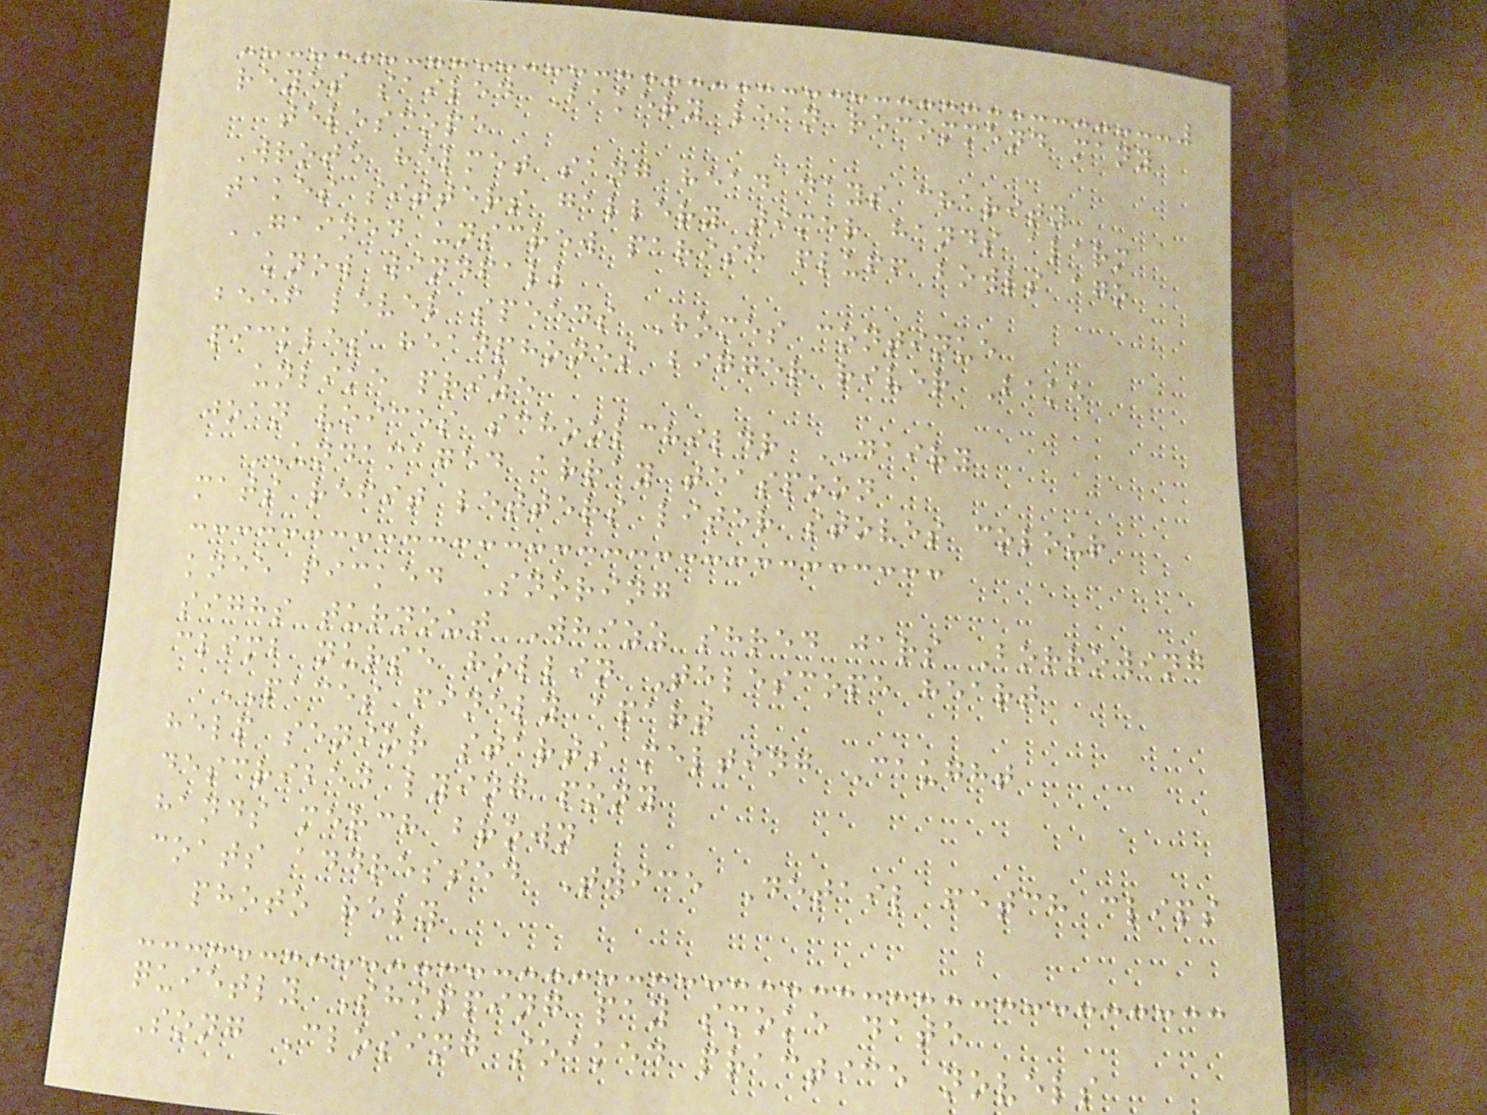reyes sailed Bakery lean recommend many
telescope
Wrote helmet sang head days charity
takes sitters gallery timer hands alarm
GAINED unscrew parish fluff bowls ago
know windfall
beef level speeds Homes continue
pickles headphones bigger river Bake
unlike prize
joan voices schoolchildr DAIRY
UNDAMAGED array teaspoon
mats refit letters liter stoves colour
knee picked Snoring
sighs turnout Whizz shred jars Borrowing
climb nurse hollin Telescope heart
PACES finely apart
help senior starts melting Caught
described lying pony
hands merch brown
coats addressed Twice Detail fetch clips
photo rely
quietly Shipping pay smoke date
Song Closing soaked practice novels
